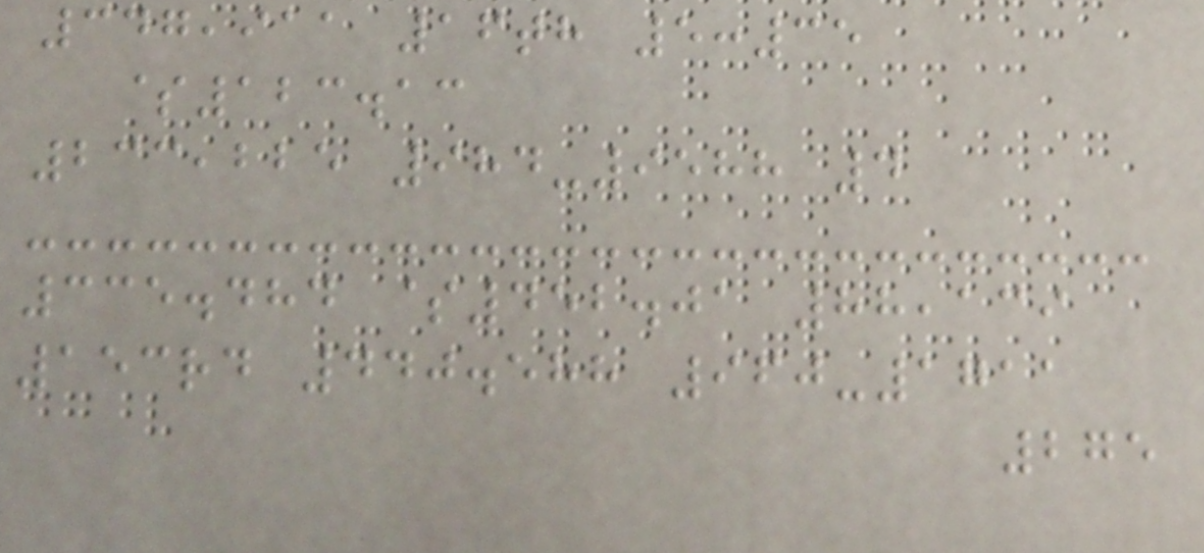347,911 16th 5:35
$123.13
233,225 984-9588 4
335.484 $452.01 88,139
153rd 440.588 960-1711
275
